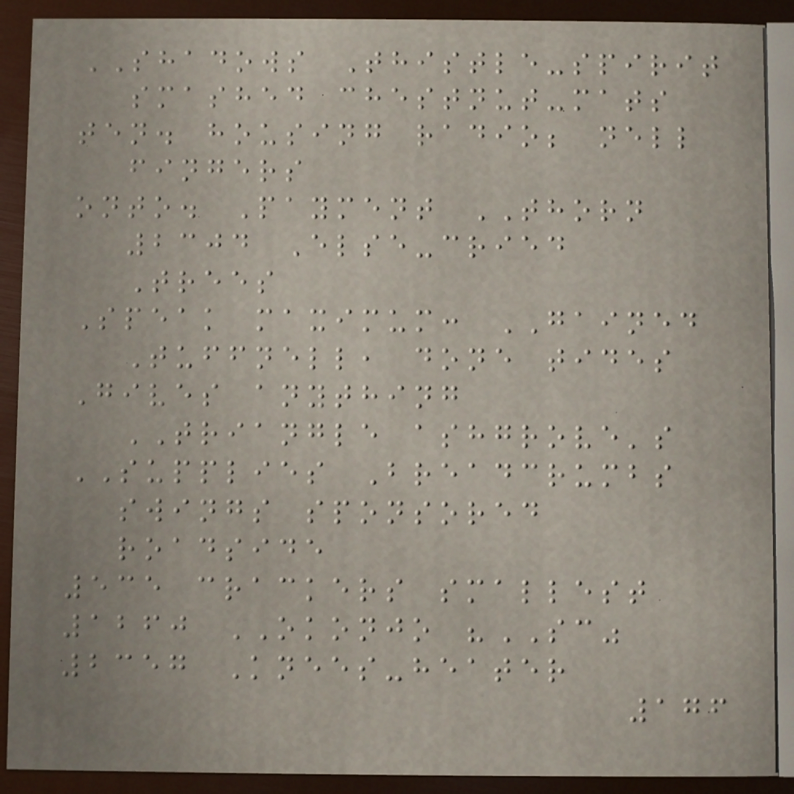SHADOWS Thistle-spirit
smashed chestnut-mats
ten. housing radio; nell
fingers
onto. Payment THORN
2304 Else-cried
Trees
Speak maximum: GAINED
Tuffnell, done tides
Gives anything
TRIANGLE ashgrove's
SUPPLIES Breadcrumbs
swings sponsored
roadside
535 crackers smallest
1260 OKONJO "SC"
2357 Knees-heater
176
